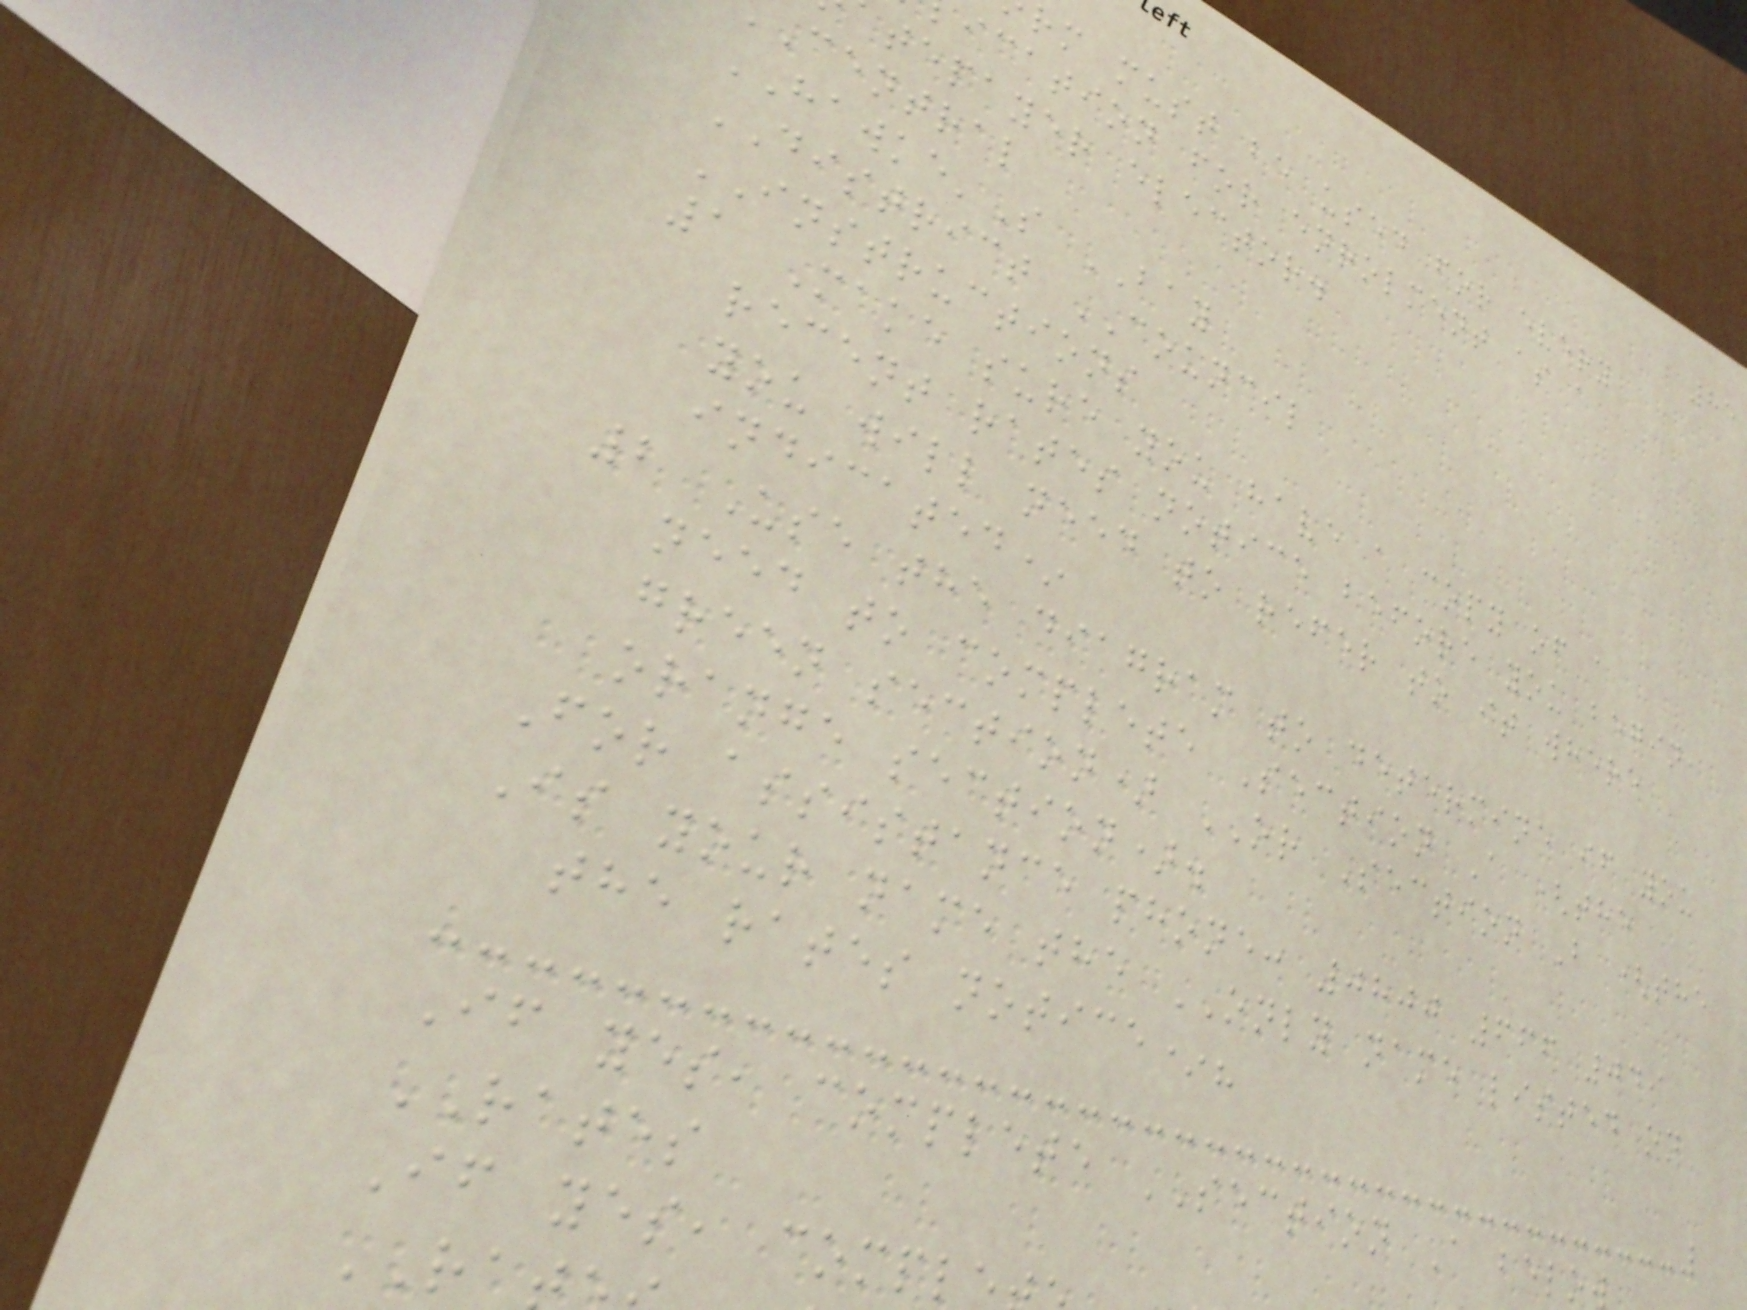85
rm must be used for every
ication for enrolment as a
tepayer elector.
central
HAWKE'S BAY
DISTRICT COUNCIL
INSTRUCTIONS
1 Make sure you have a copy of a
recent rates notice before you begin,
you will need to refer to it where
indicated*
2 Use the diagram to determine if you
need to complete Section A (the
green section) OR Section B (the
orange section).
For assistance phone: 0800 666 049
Is your name the ONLY name listed on
the rates notice*?
If yes, complete SECTION A below
RATES
If yes, compl
RA
